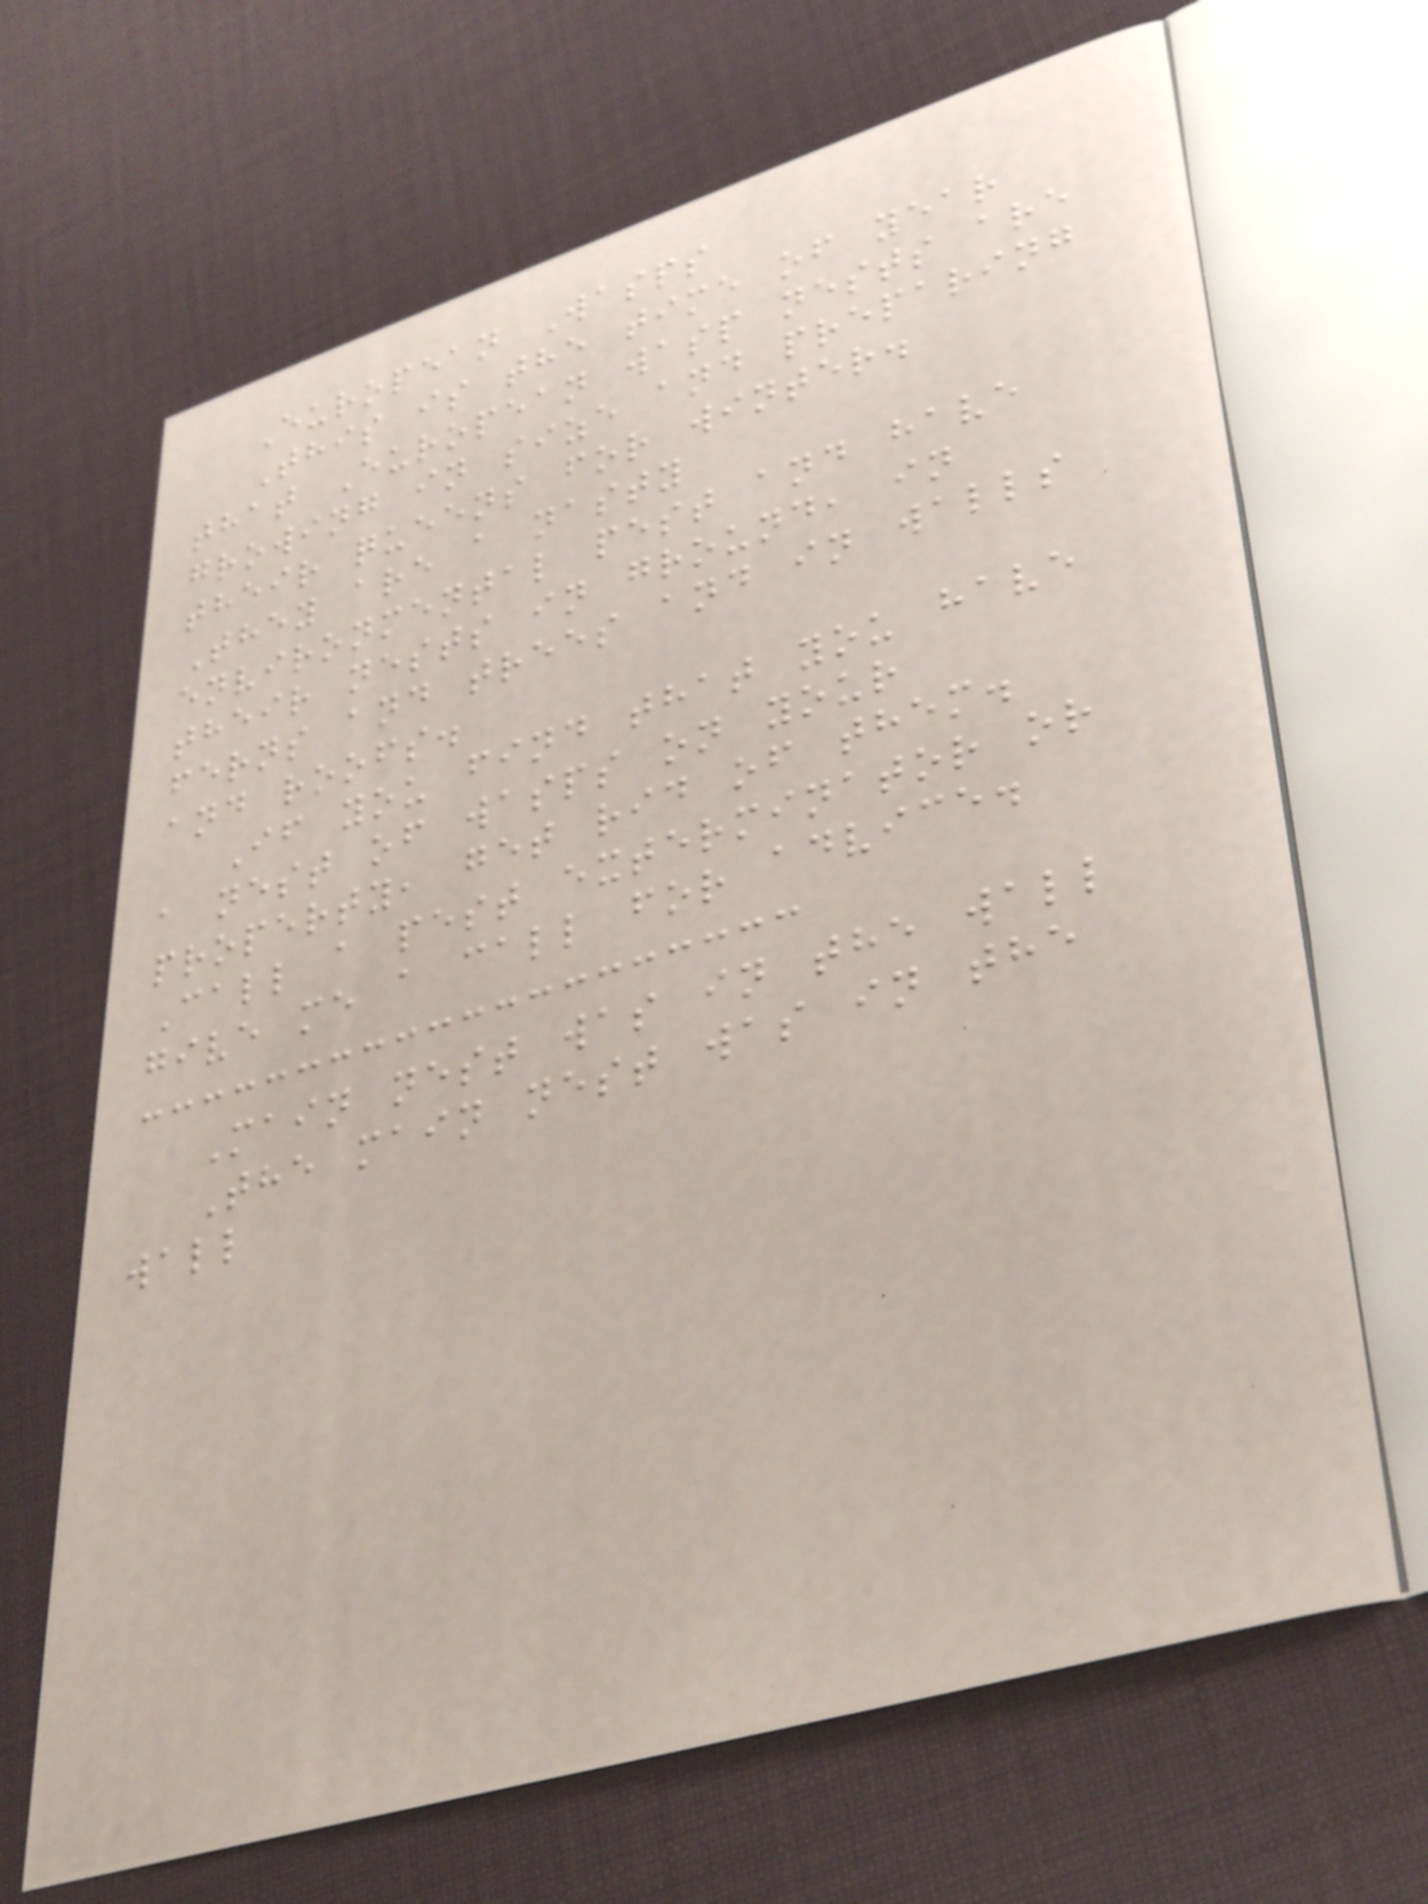European Wasps
This is the time of year
that European wasp nests are
growing in size and preparing
their queens for winter.
They are a nasty
environmental pest and have
their nests in ground, in
ferns and trees and in walls
and roofs.
If you find that you have
a nest of wasps on your
property, get rid of them.
Call a pest exterminator or
give me a call for advice.
Main nest was in the wall
The main nest was in the
wall
